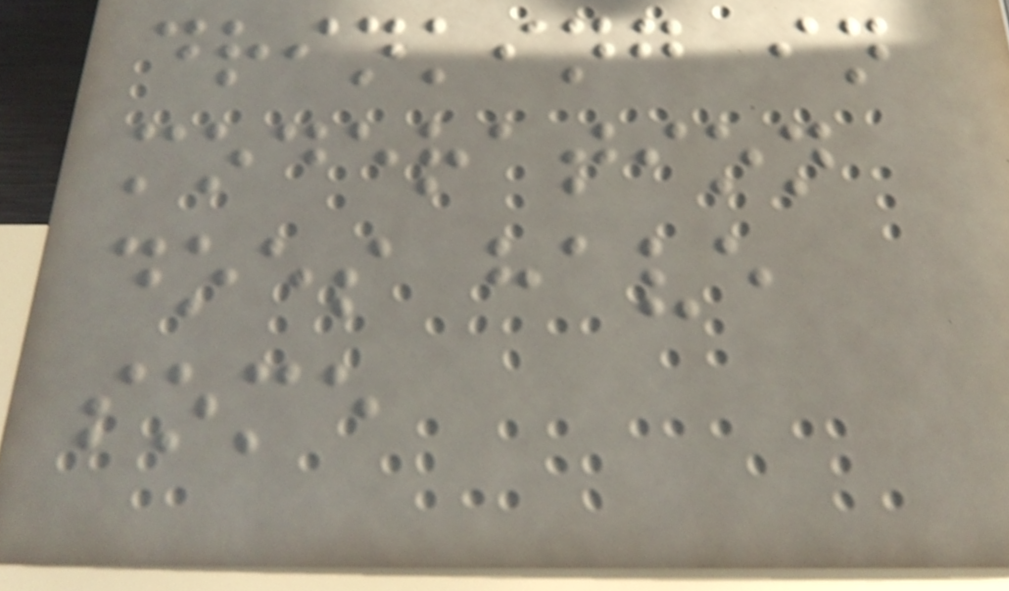drinking in
moderation
does have
some
